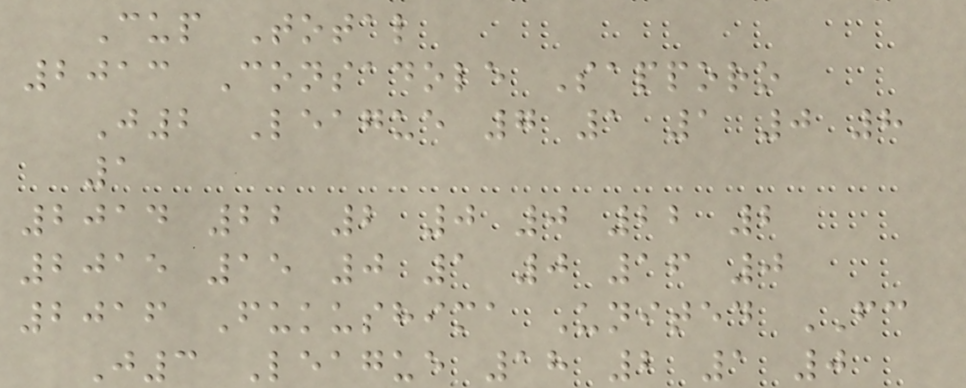Cup Total
2013 Consadole Sapporo
J2 League 7 1 1 0 8
1
2014 22 2 0 0 22 2
2015 15 0 1 0 16 0
2016 Fukushima United FC
J3 League 18 2 1 0
